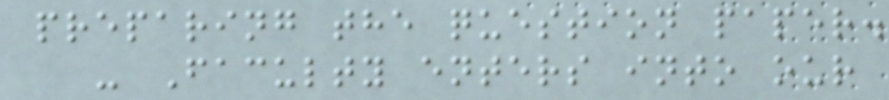preparing the question paper.
- Faculty enters into our
